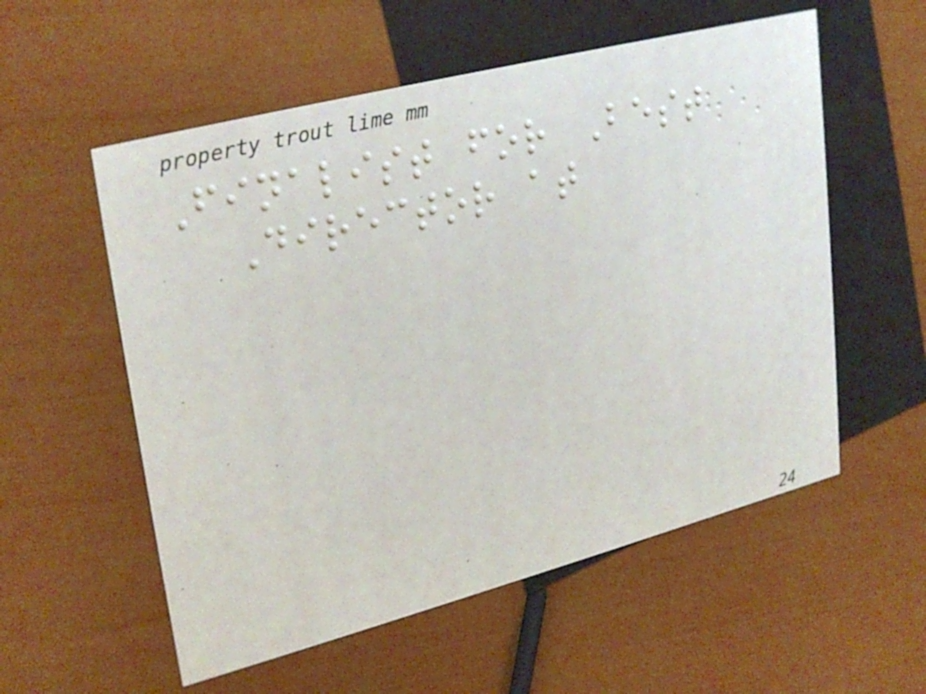Finalist for Best
Director at
